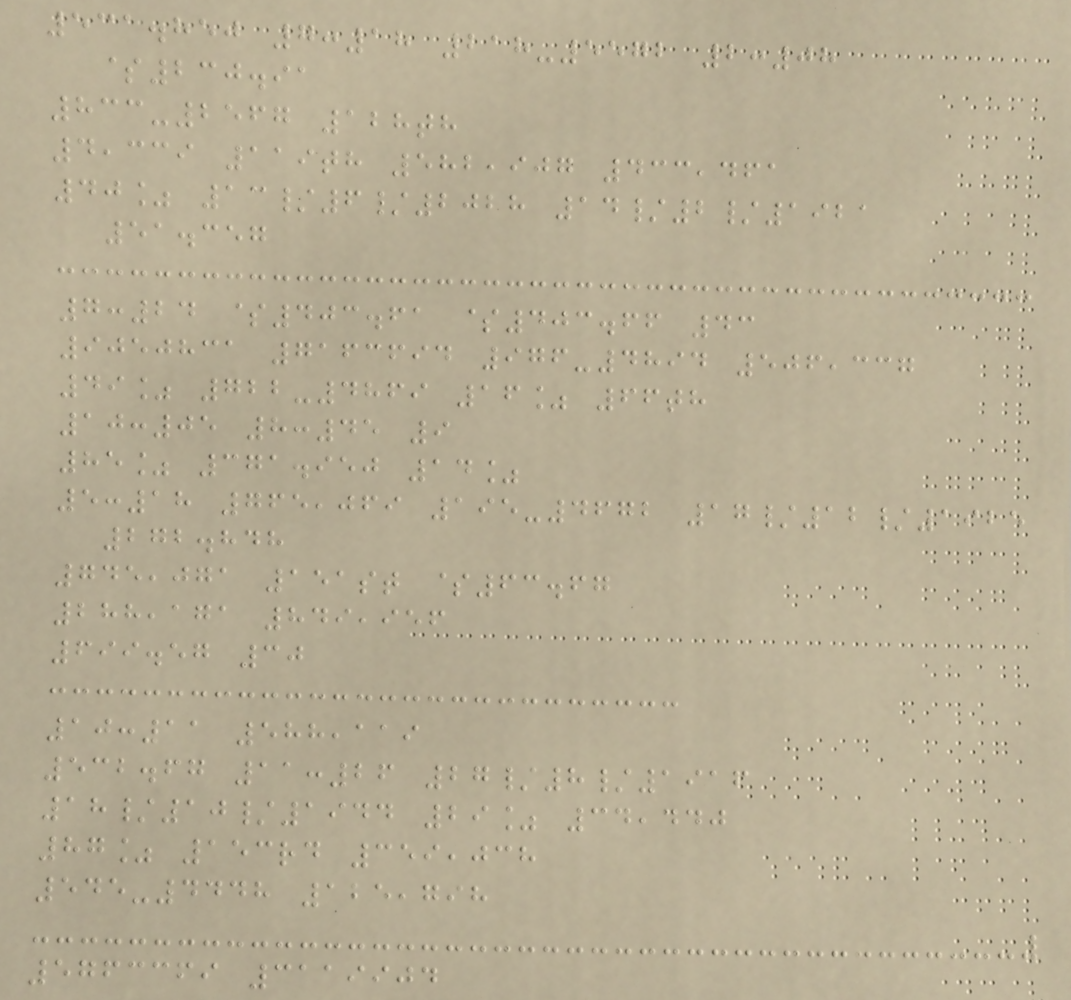531.850 7:18 218-5572 2:08
$230.91
833-2567 128th
4,339 119th 582,907 433,461
40% 13/6/2028 14/2/1921
51.357
7:24 $403.61 $403.66 43
9050831 7163694 976-4894 506,337
49% 722-4869 16% 66th
10:05 8:45 9
85% 371.950 14%
5:18 765,069 195-4672 17/12/1925
272.848
745,071 151st $63.67
288,171 849,956
699.57 30
10:11 588,119
532.67 11:26 27/8/1916
18/10/1944 29% 34,440
87% 153rd 359,038
545-4448 125,798
5763369 3119904
